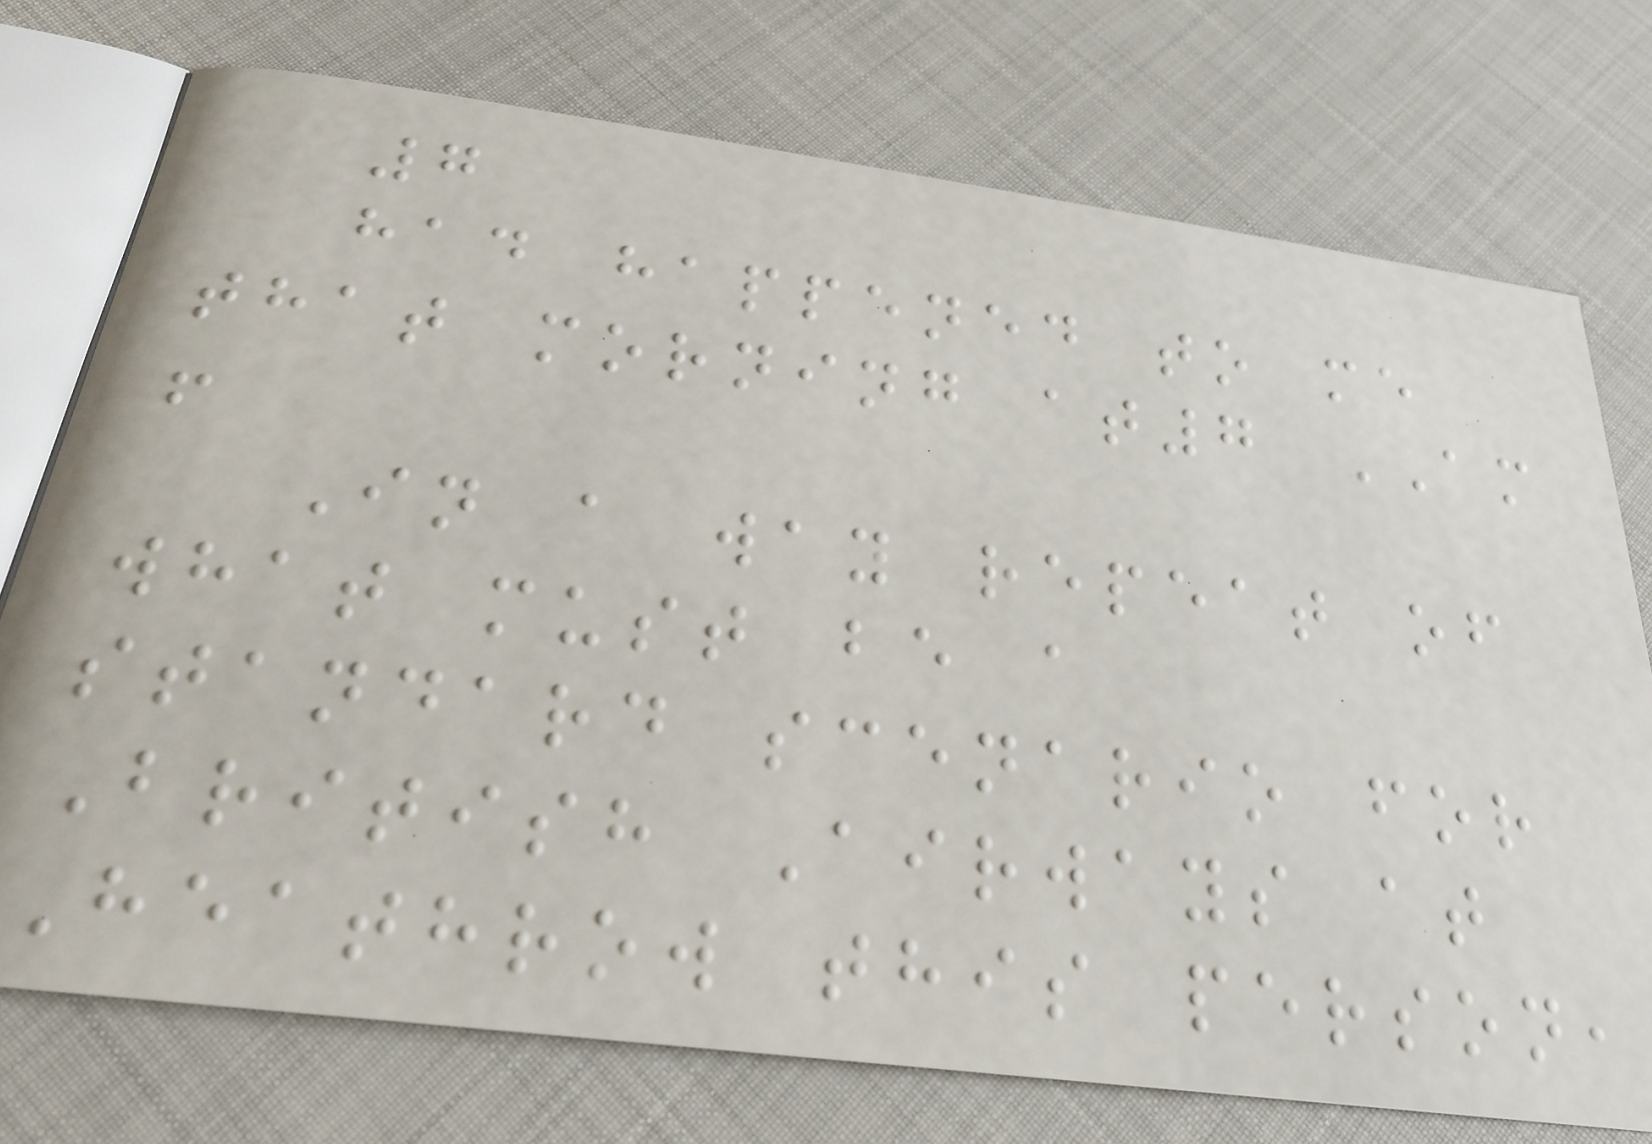7
had happened to me
that morning at7 AM
!
In a way repeat of
what must be a
standard scenario for
British Airways at
Heathrow this person,
